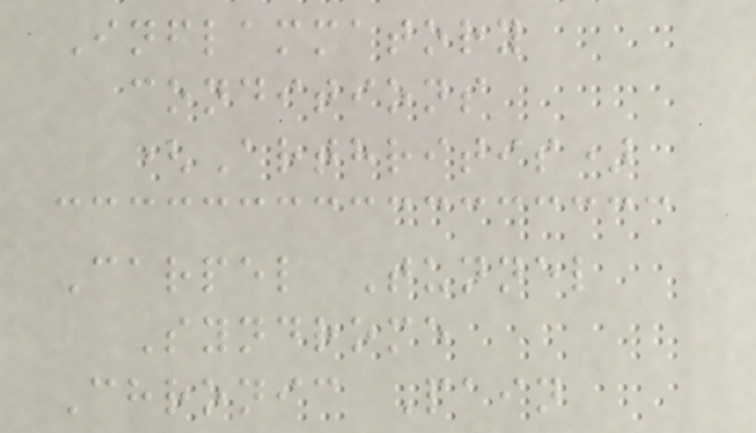Inflammatory
conditions
(Arthritis)
Carpel Tunnel
Syndrome
Chronic Pain
